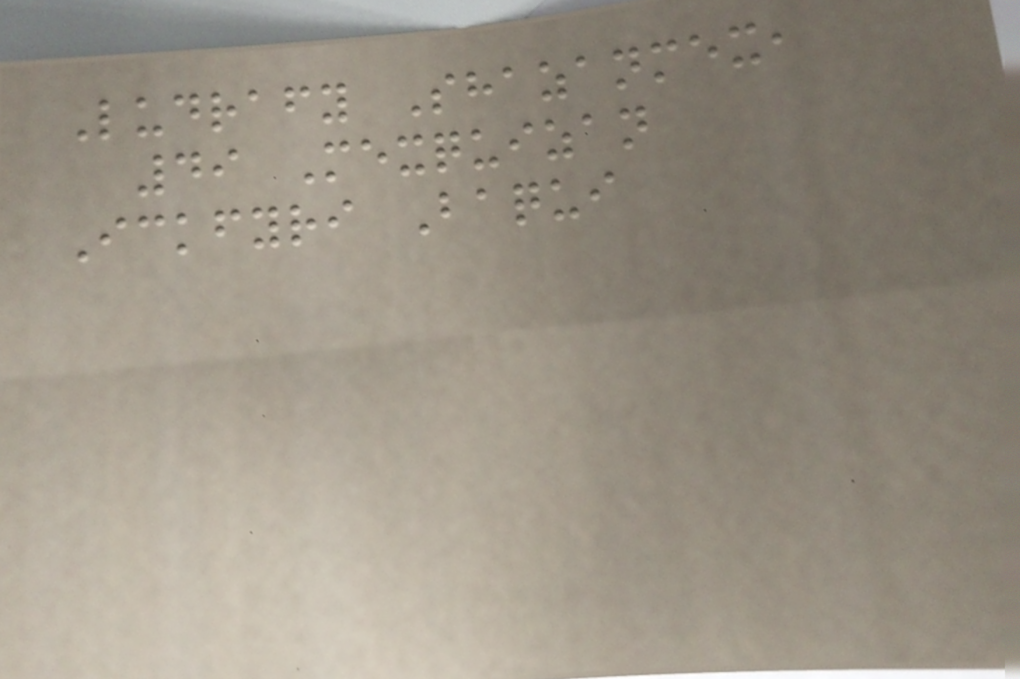Ludrafy Shazanmex,
49 Mexquizan
Ickfyri Baqui
